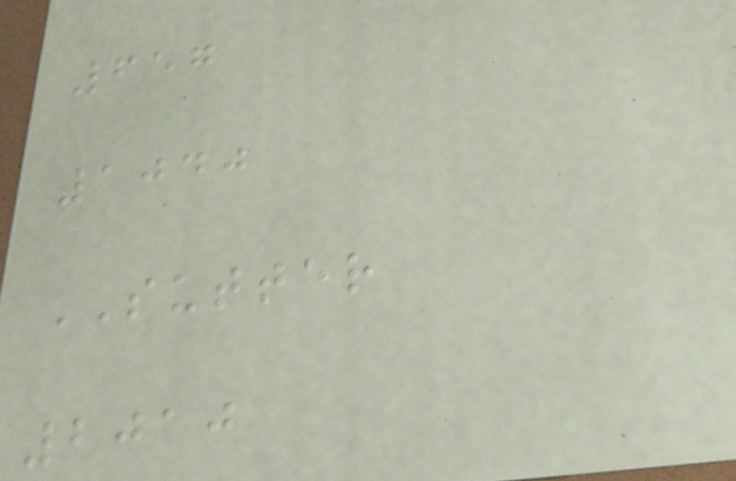657
1040
SUTTER
2010
